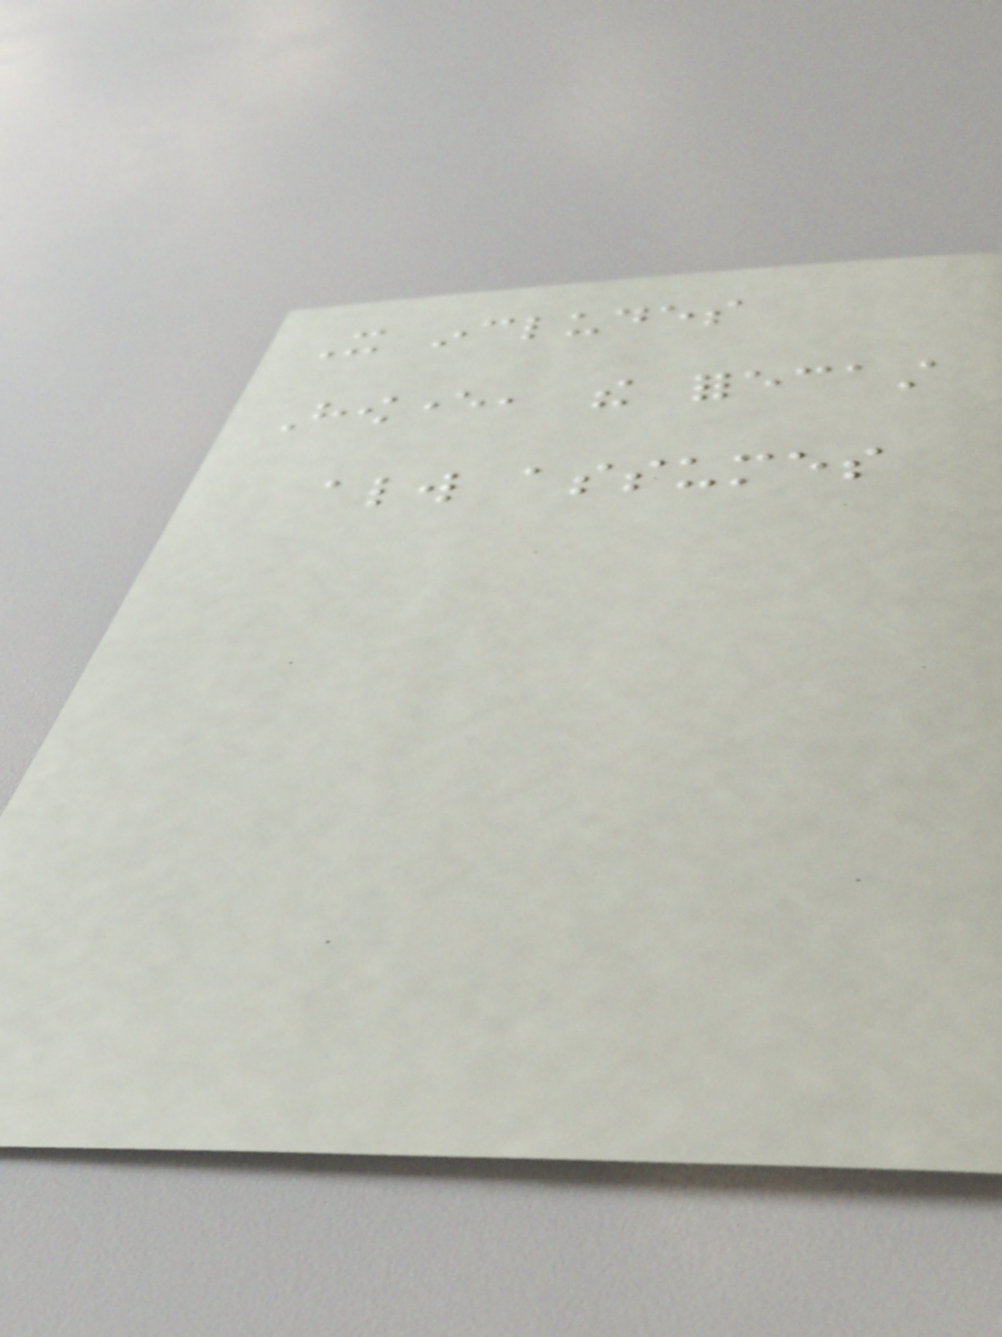It includes
However, the forecast
always assumes
